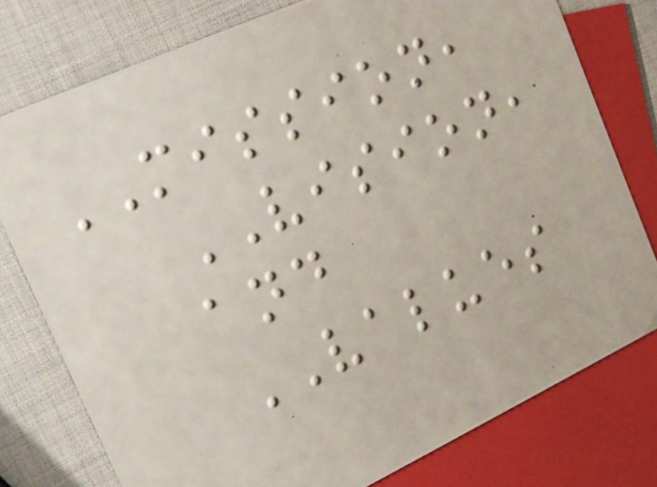MISSION,
VISION,
and
VALUES
